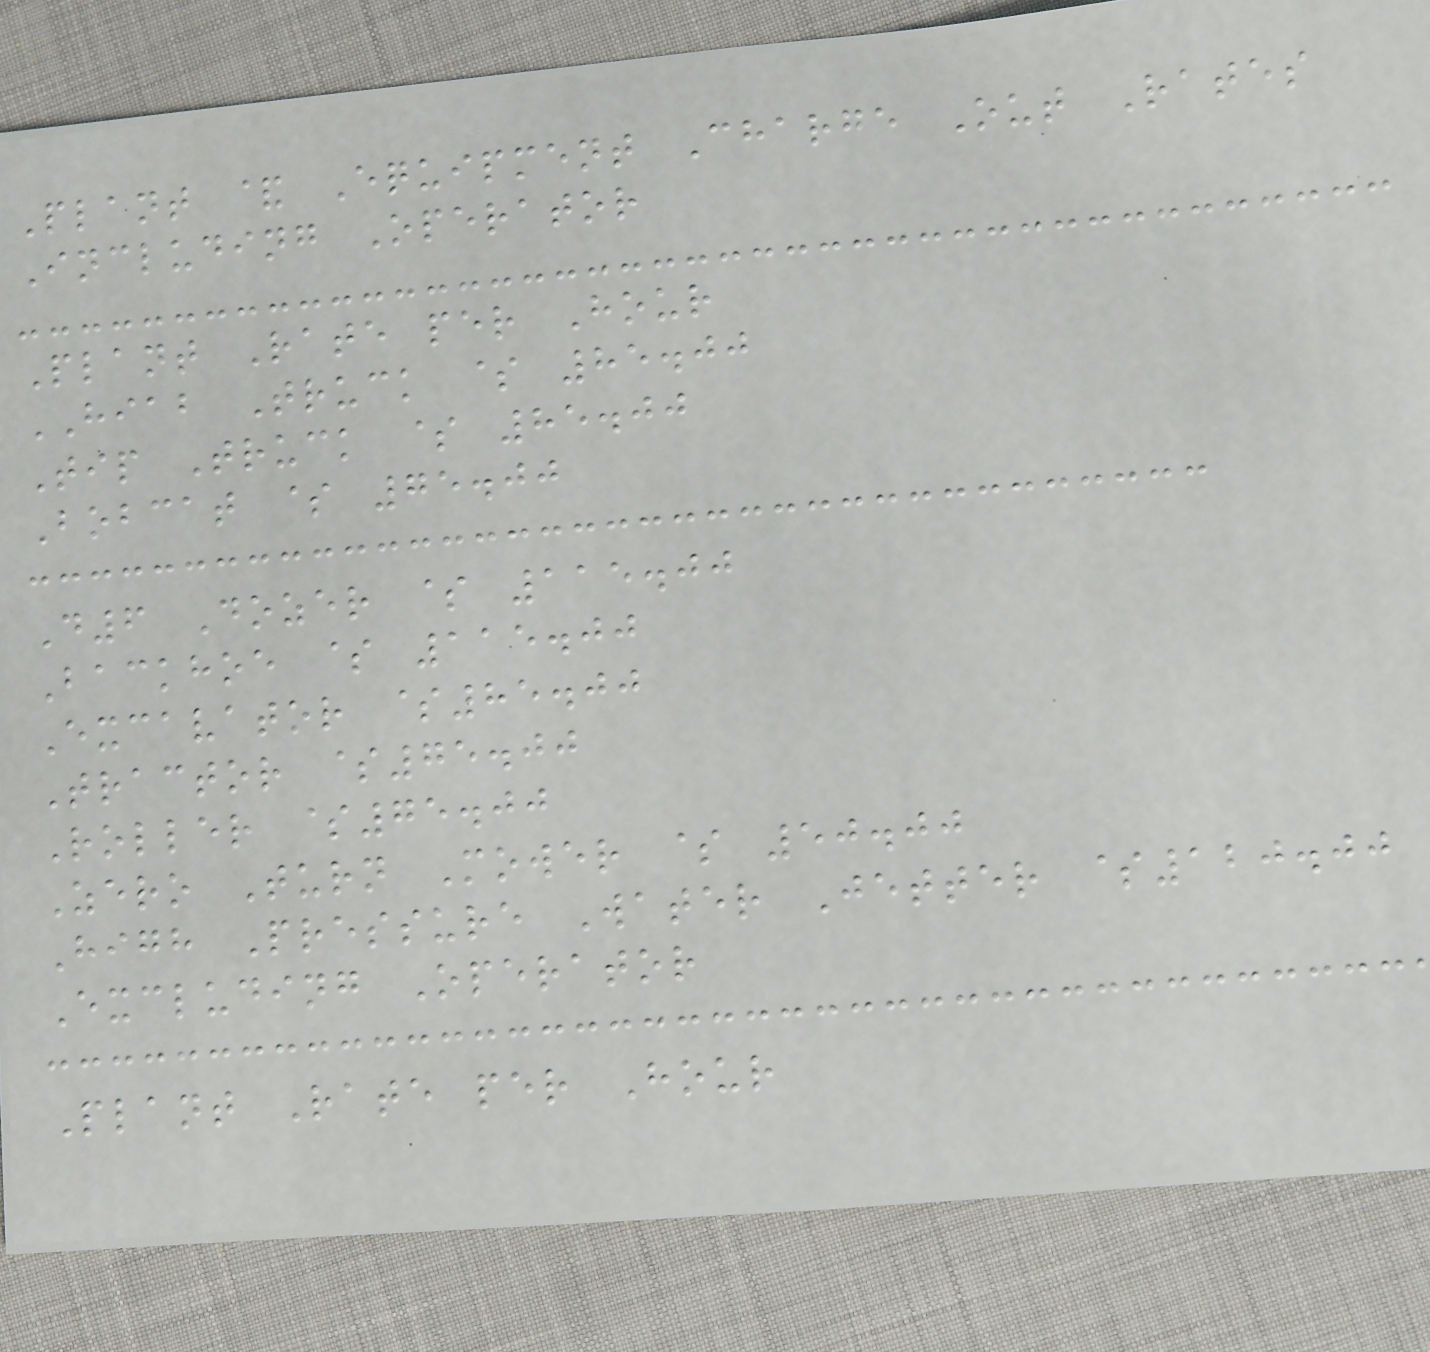Plant & Equipment Charge Out Rates
Including Operator
Plant Rate per Hour
HIAB Truck $ 85.00
Tip Truck $ 85.00
Bobcat $ 75.00
D6 Dozer $ 115.00
Backhoe $ 115.00
Excavator $85.00
Tractor $75.00
Roller $75.00
Zero Turn Mower $ 50.00
High Pressure Water Jetter $120.00
Excluding Operator
Plant Rate per Hour
